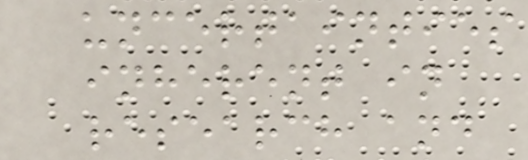uncertainties
inherent in
research and
